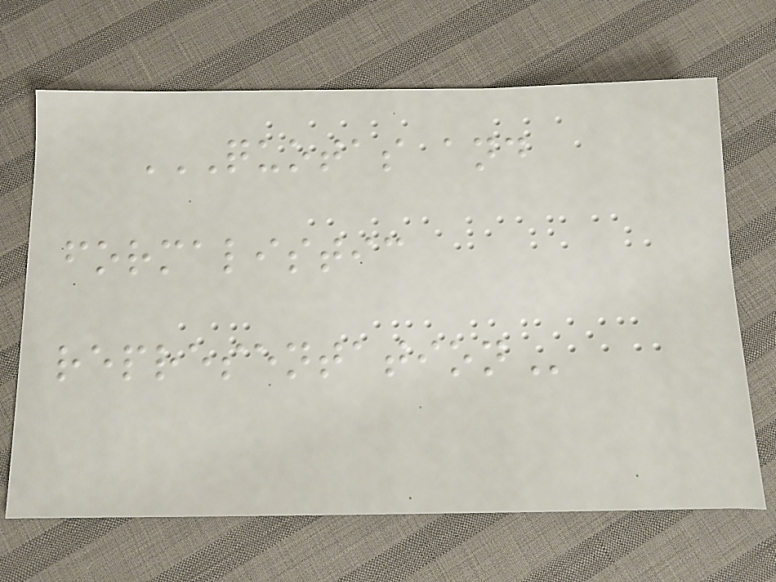QUOTAS AND
FORMALISTIC
REPRESENTATION
